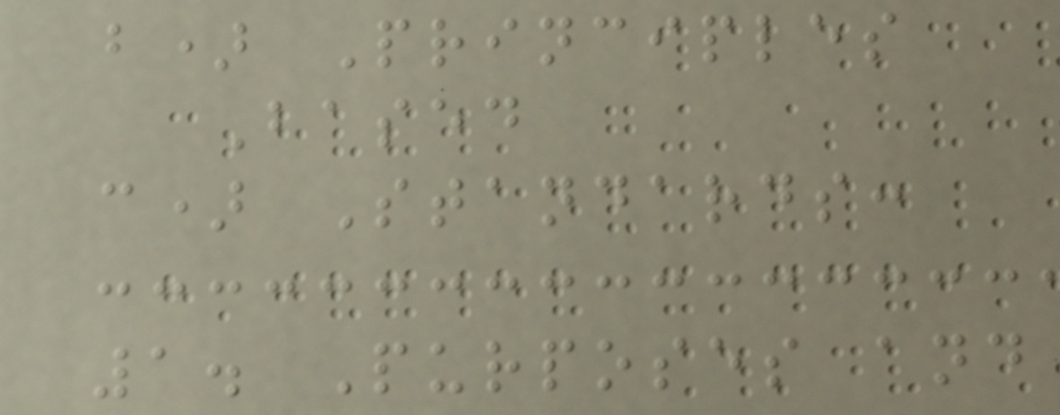b) Principles
Based
c) Standards:
1. Purposes and
